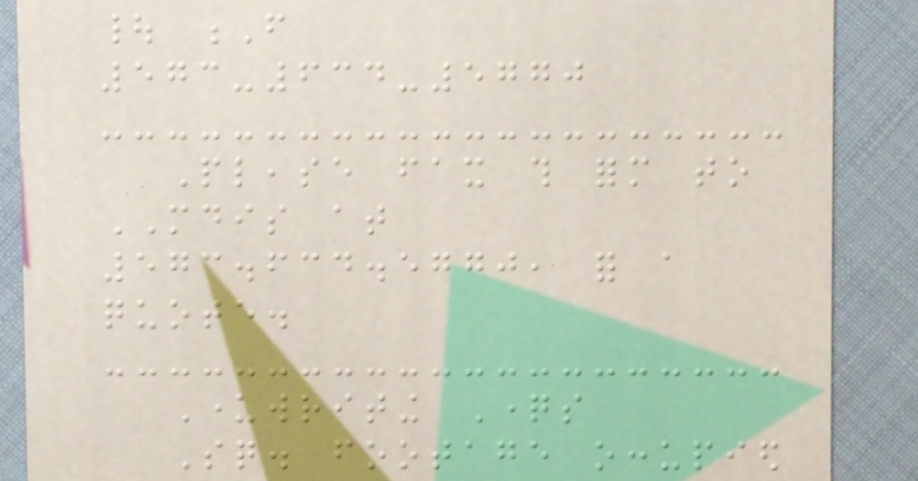| F
573-634-5770
Please fax this form to
MDIS at
573.634.5770, for a
quote.
Underwriting Questions
Sq. footage occupied
